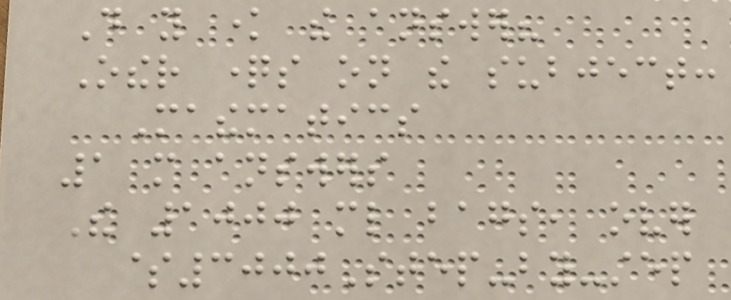Do you know the answer?
Other questions on the subject:
Mathematics
1 more answers
The 1000 ml bags, over
$3000Step-by-step
